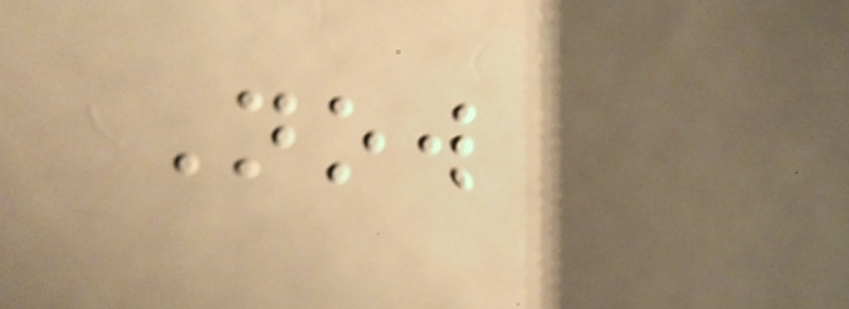Now
